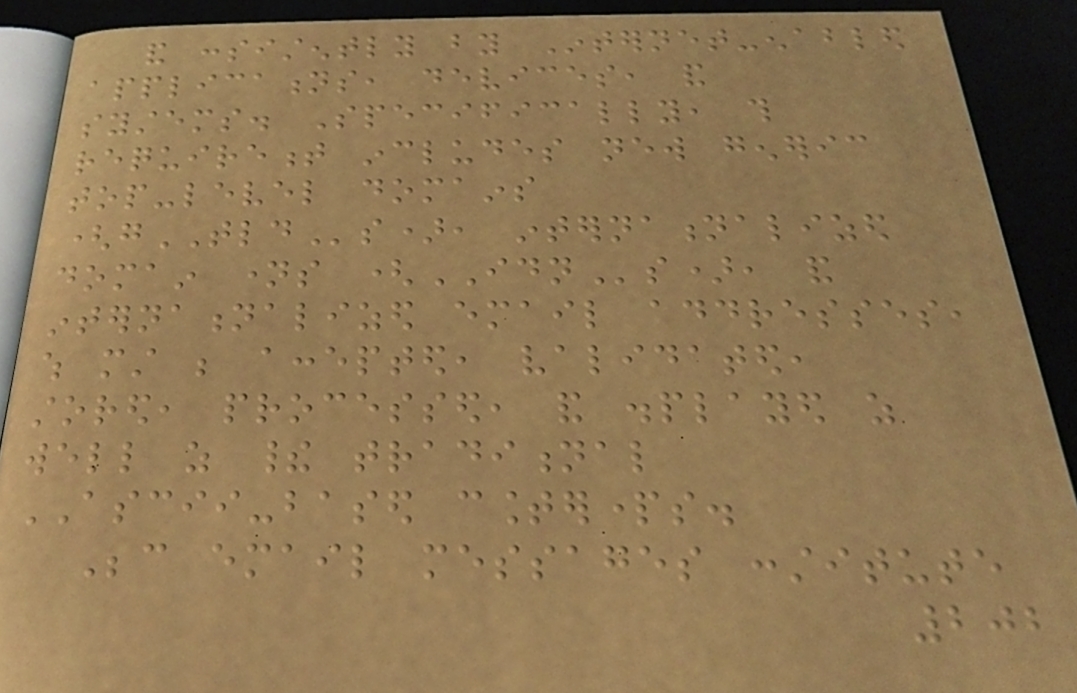and consistently by Internet-enabled
applications, devices, and
systems. Specifically, this
requirement includes new generic
top-level domains
(gTLDs), internationalized
domain names (IDNs), and
internationalized email addresses,
which must be accepted, validated,
stored, processed, and displayed as
well as their traditional
ASCII-based counterparts.
Because email messages constitute
202
